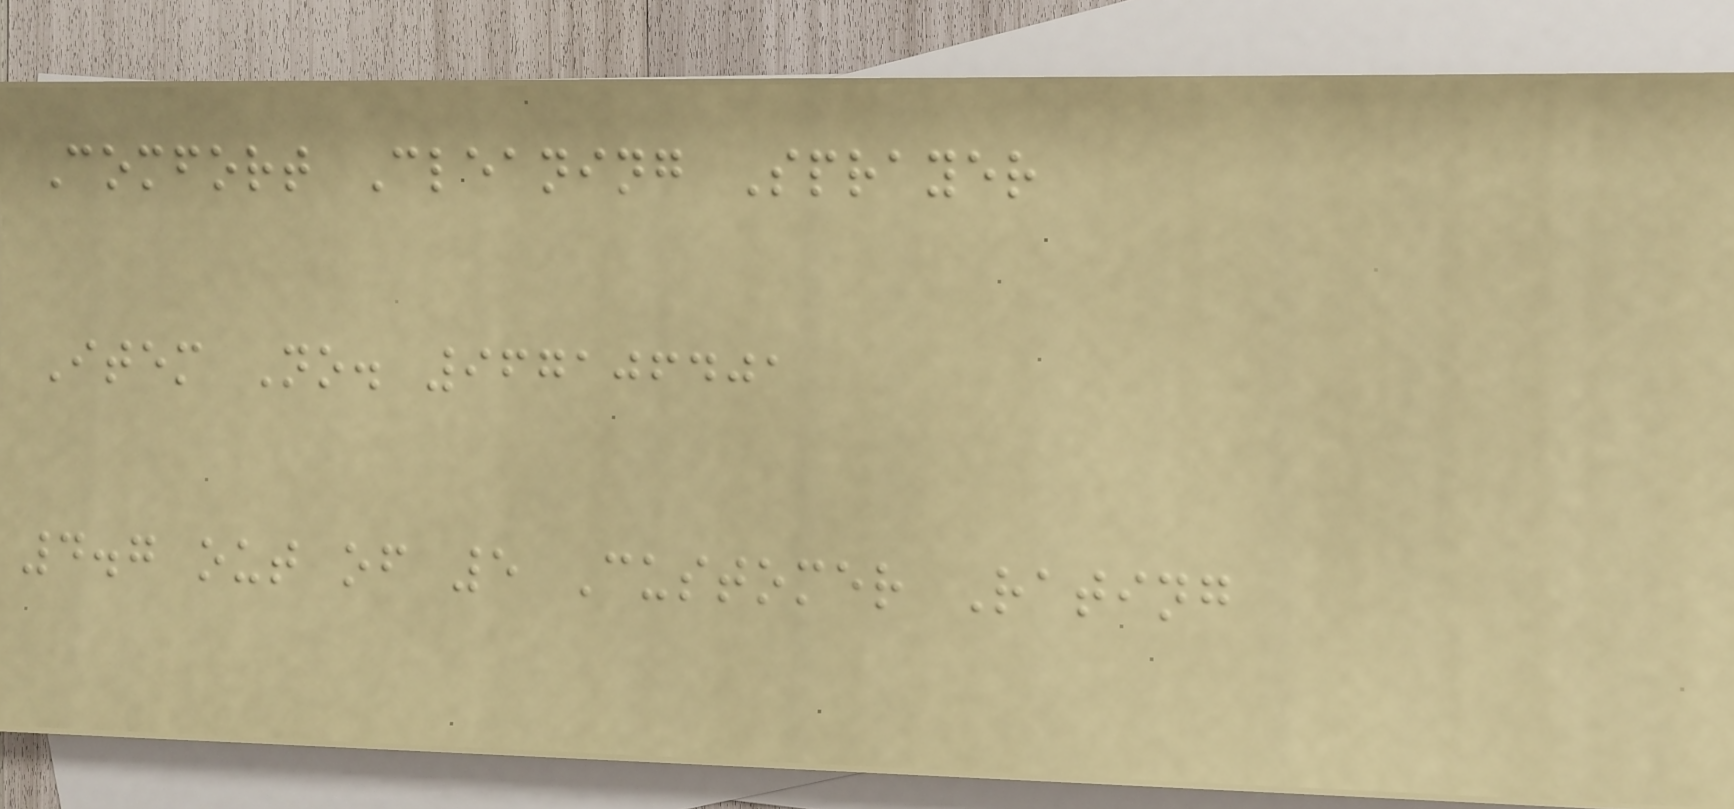Comfort Cleaning Sprayer
Item No. 967106401
4.7 out of 5 Customer Rating
